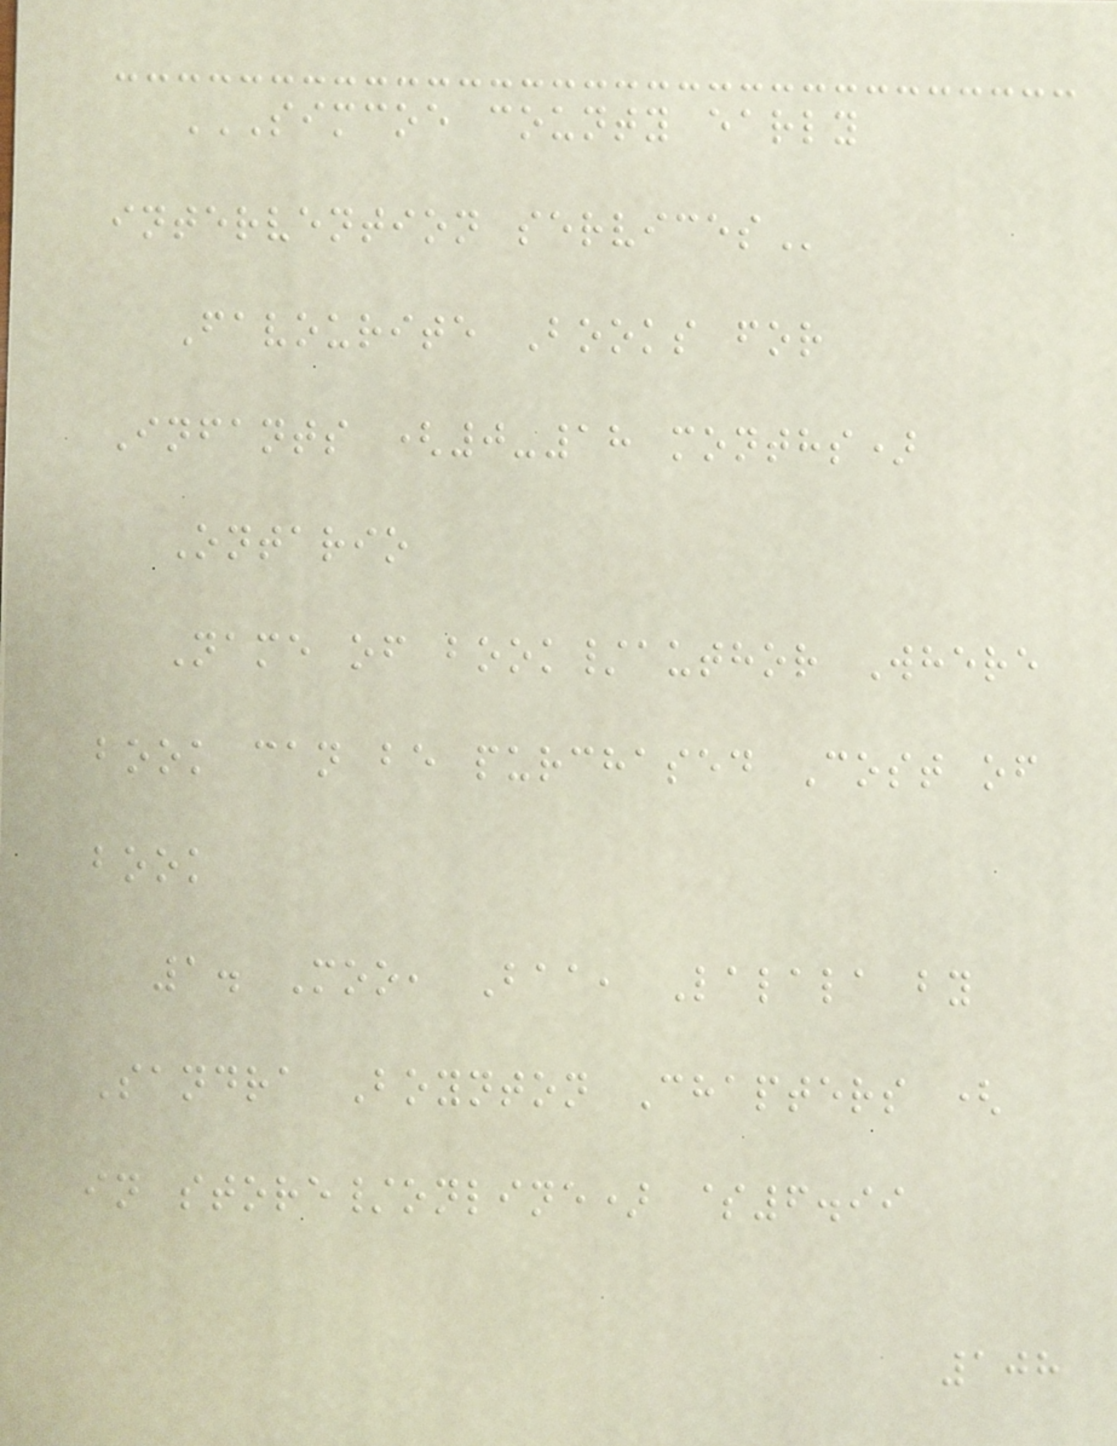SIMCOE COUNTY EARLY
INTERVENTION SERVICES
Favourite Books for
Infants (0-18 months)
Ontario
Name of book/author Where
book can be purchased Cost of
book
1. Moo, Baa, Lalala by
Sandra Boynton Chapters (
in store/online) $6.99
108
